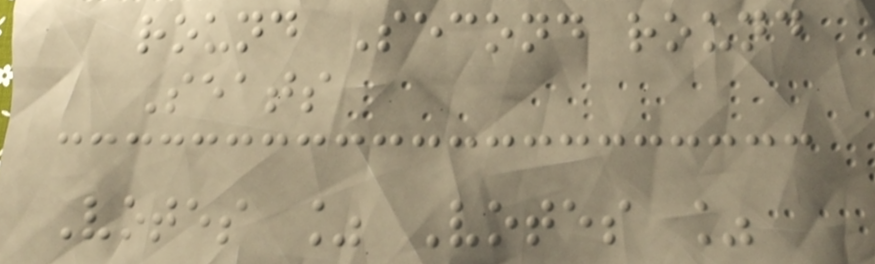round Second round
Seats
Votes % Votes %
